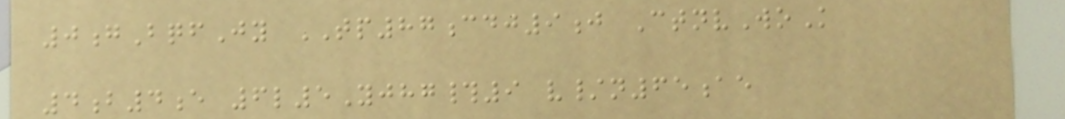0gBqfJy TP87cdj9j CtnvWoK
4b4e 6l5Yjhg#9 v/n65ae
